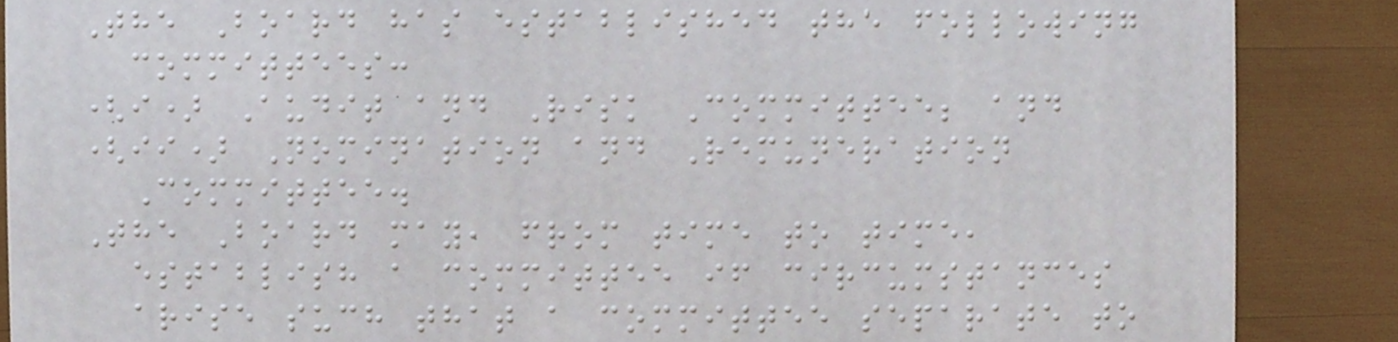The Board has established the following
committees:
(i) Audit and Risk Committee; and
(ii) Nomination and Remuneration
Committee.
The Board may, from time to time,
establish a committee if circumstances
arise such that a committee separate to
